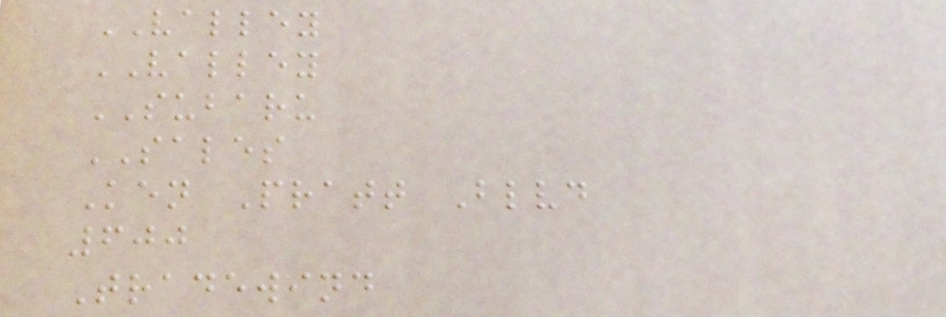VALLEY
VALLEY
SUBARU
SALES
Ken Pratt Blvd
600
Tradewind
